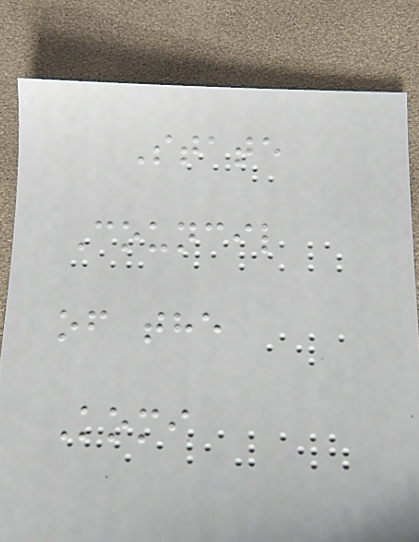State
Council
of the
Komi
